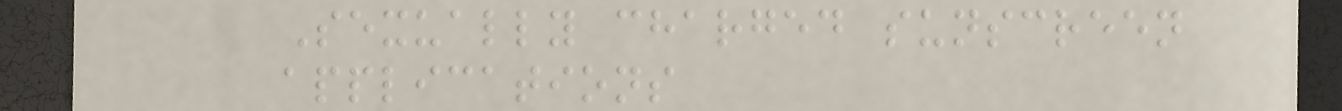Sexually charged sunscreen
applications
